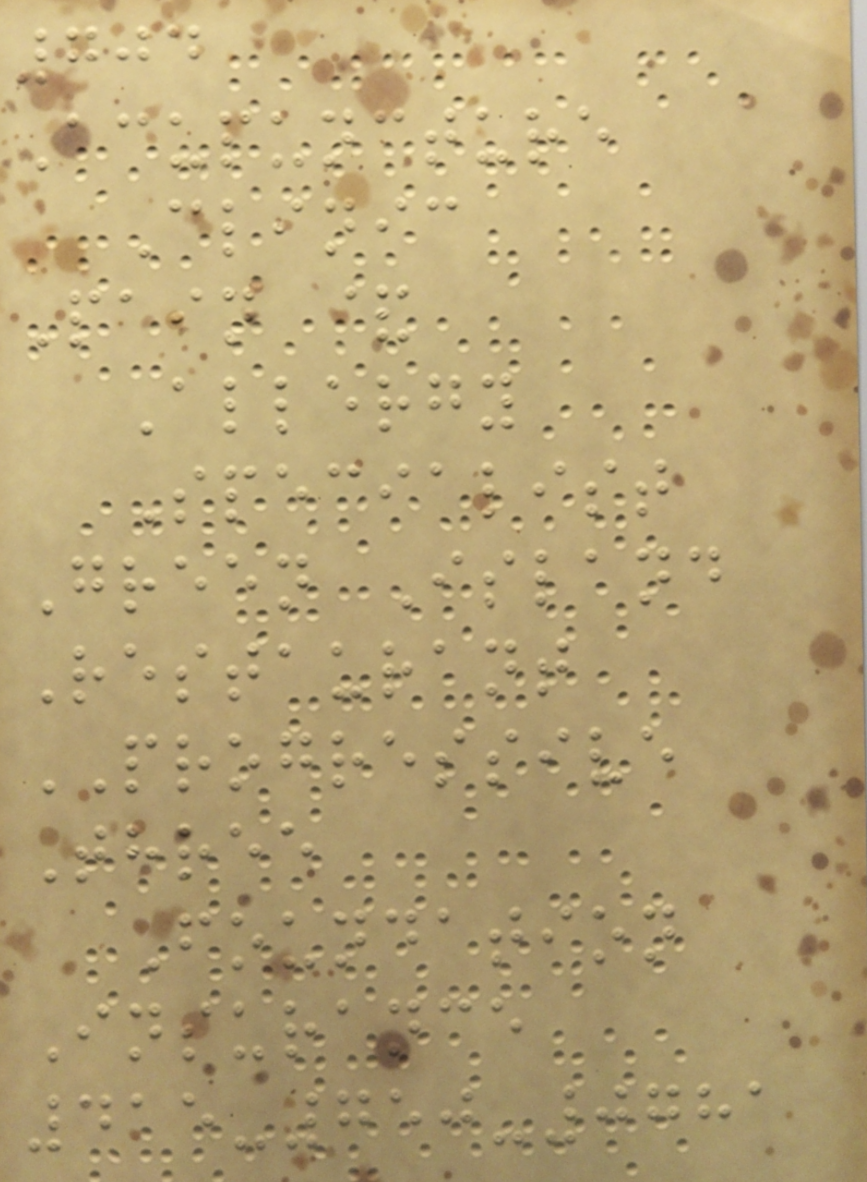704
Acupuncture
Clinic
Pain &
Allergy
Specialist
Green Island
Restaurant
PROGRESSIVE
Three
Foundation
Insurance
415-750-0781
